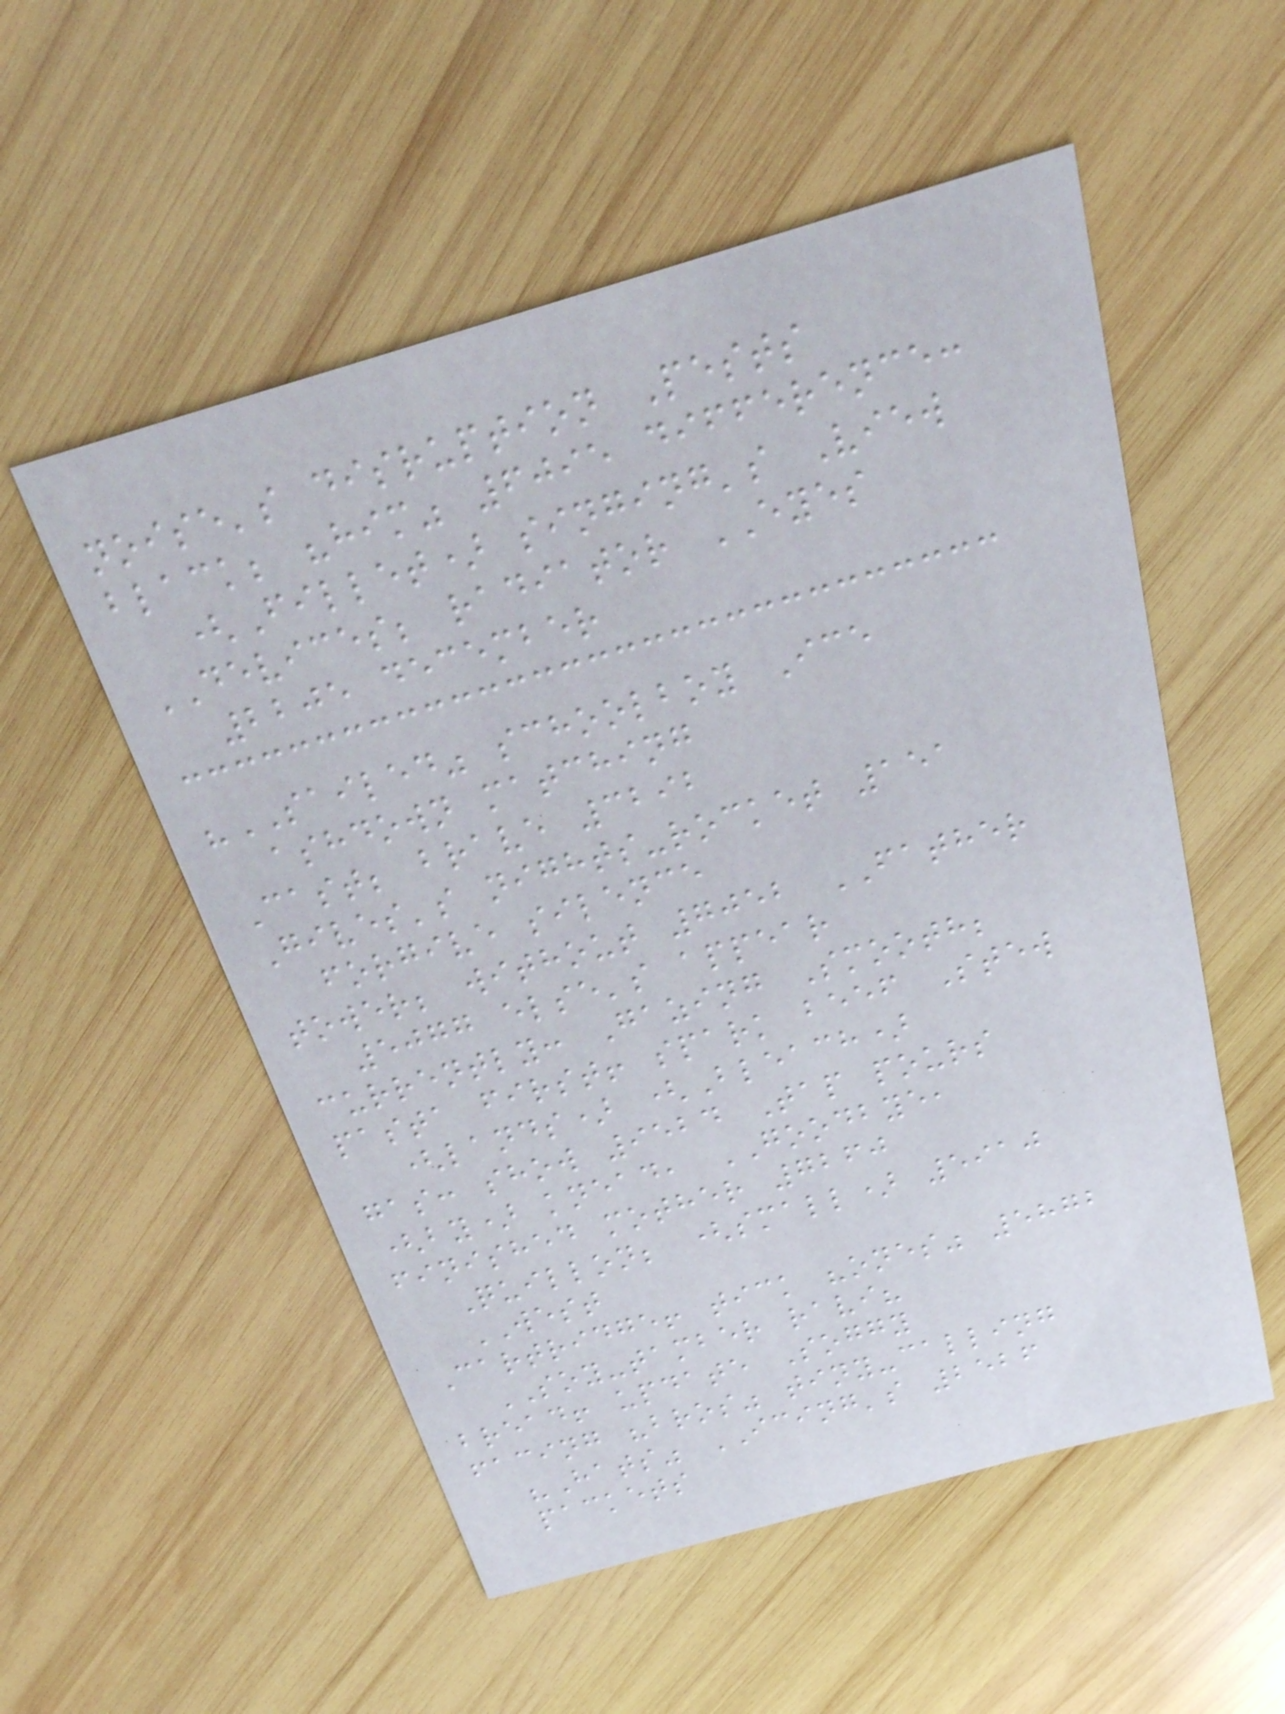noise's disruption Pests
black; "him" 6095 difference:
(Fillet) singing's View
DEVICES; radiator EYES
2205 december
"SAILED" schoolboy Ice
ashdown matching
Cast; brave 3292
Gives's nights-rocket 151
forgive silence
tower; without 7052 FATHER
5077 else's appear
currently: Gazing Smooth;
pasta first! spark beef Stew
(lands) (Bleach)
gas: show 9524 Tap pours
(by) knead, GOODBYE,
finished mother 7260
Quillon; (small) 5910
WEST
Cartridge! tick "ones" 5872
SOY-tamber ravi?
bread! update Soggy
facing "bros" tiny-calling
"Hats" ICING's 2526
packets
